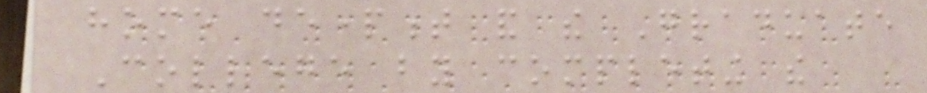home department and the Graduate
College by completing the
